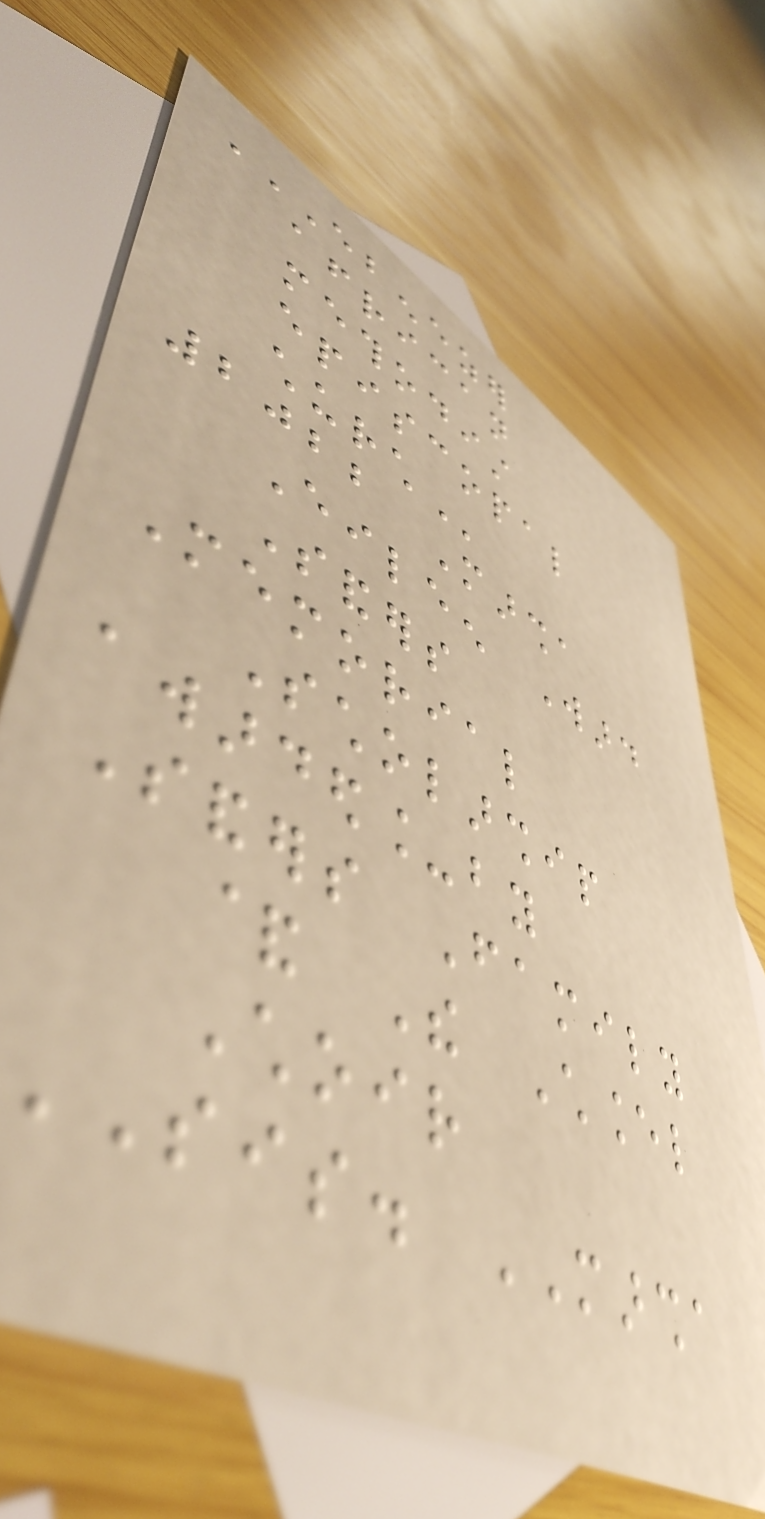EBENEZER
AFRICAN
METHODIST
EPISCOPAL
CHURCH
2022 Marsha
Eileen Ward
Sanders
Memorial
Scholarship
awarded_by
Sanders Family
& The Chancel
Choir
SIS. MARSHA
